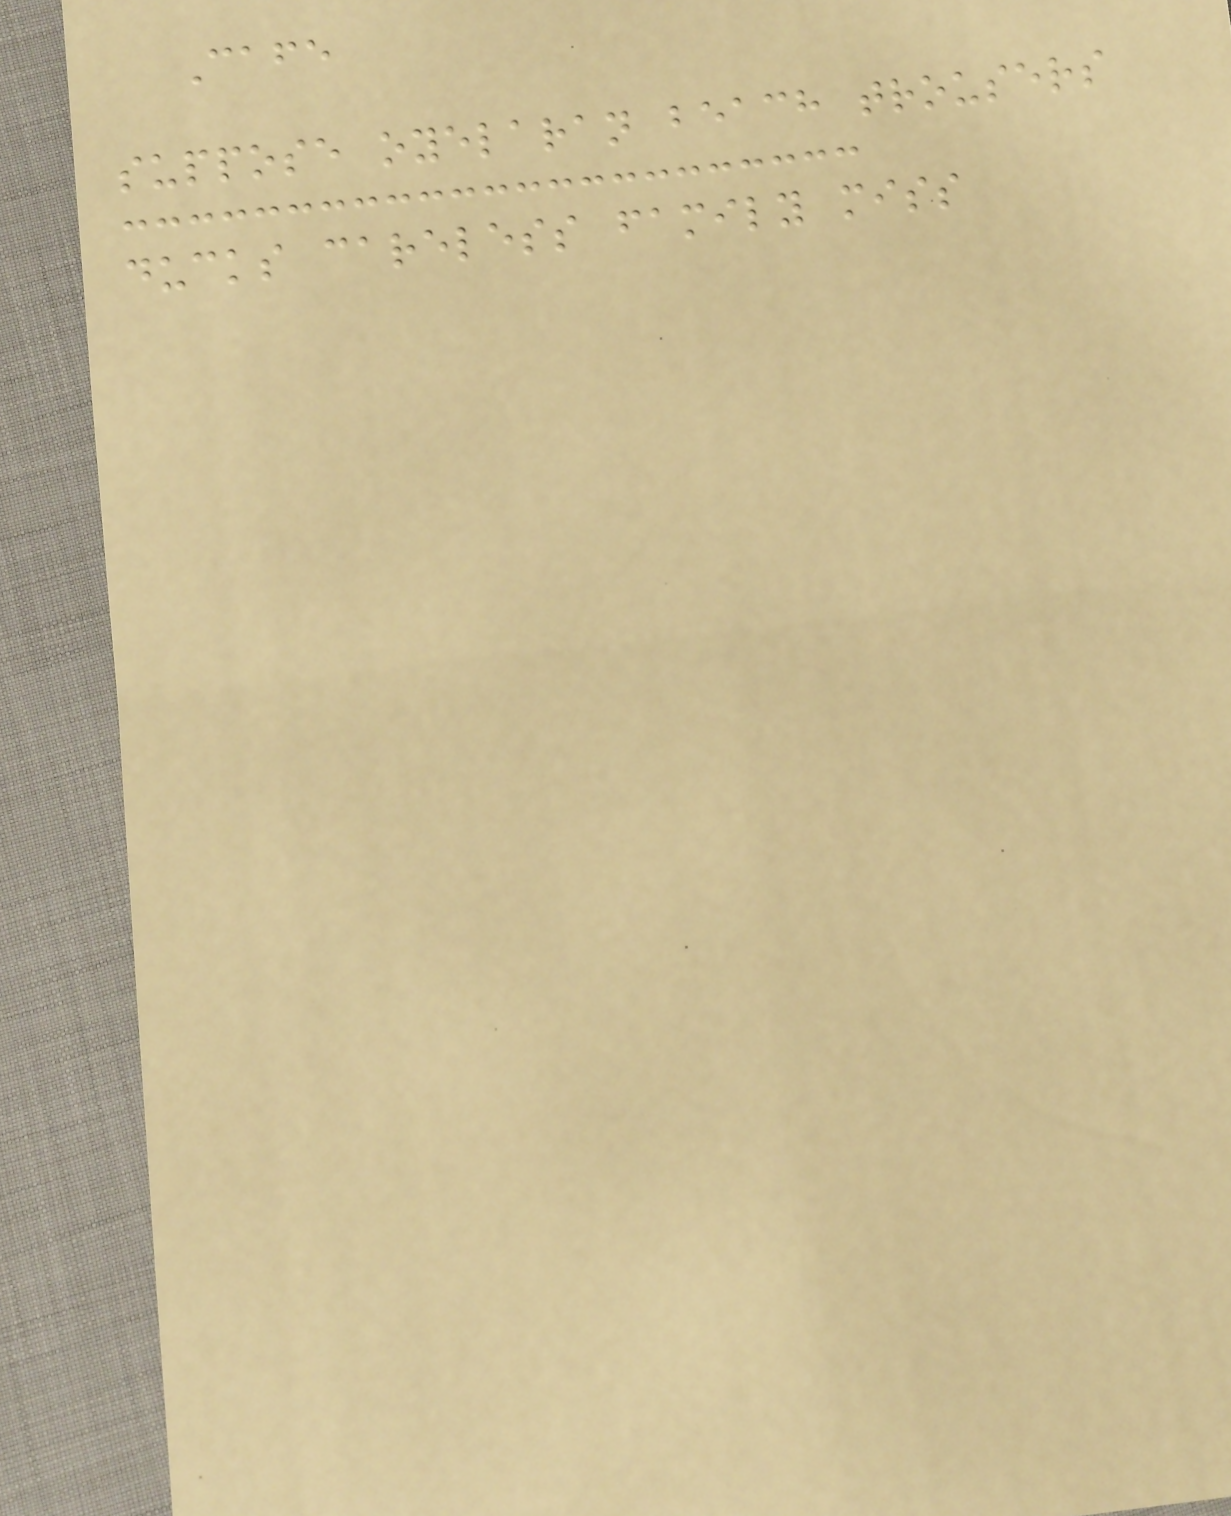Cafe
suppose oyelaran beach trousers
ducks careless family miss
